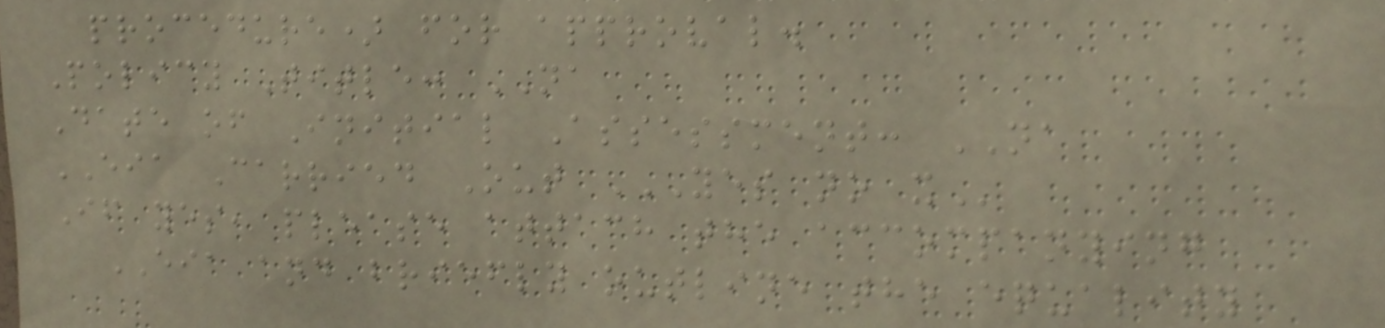procedure) for approval.
Policy Title: NA
Date of Initial Assessment: NA
EIA Carried Out YES NO X
If yes, please attach the accompanying
EIA and briefly outline the equality
